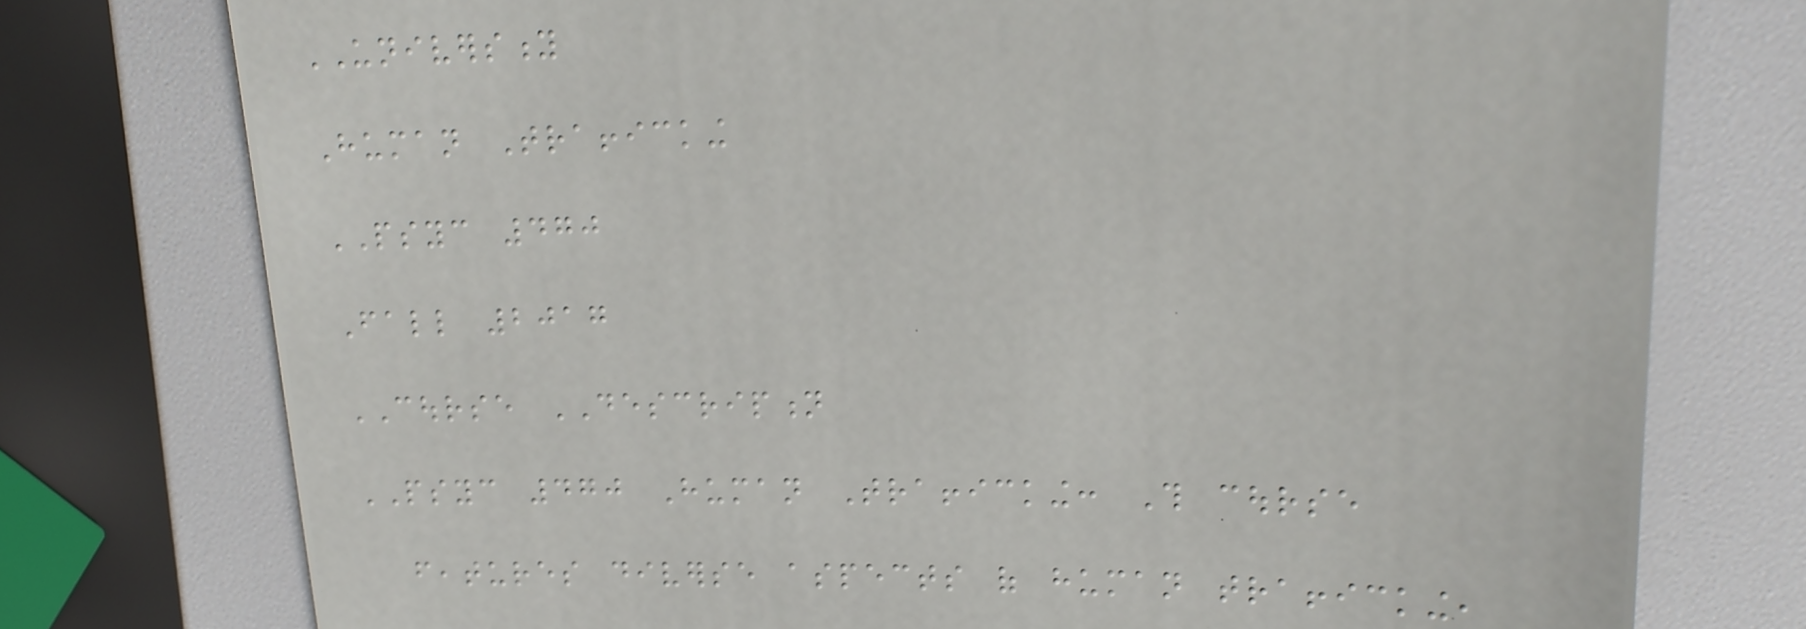UNIVERSITY
Human Trafficking
PSYC 470
Fall 2017
COURSE DESCRIPTION
PSYC 470 Human Trafficking: This course
features diverse aspects of human trafficking,
